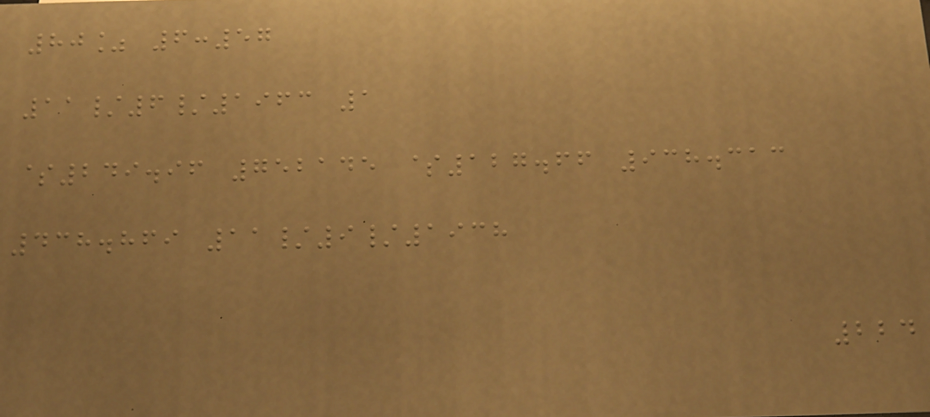80% 6:57
11/6/1963 1
$249.96 752145 $127.66 938.313
438.869 11/9/1938
224
